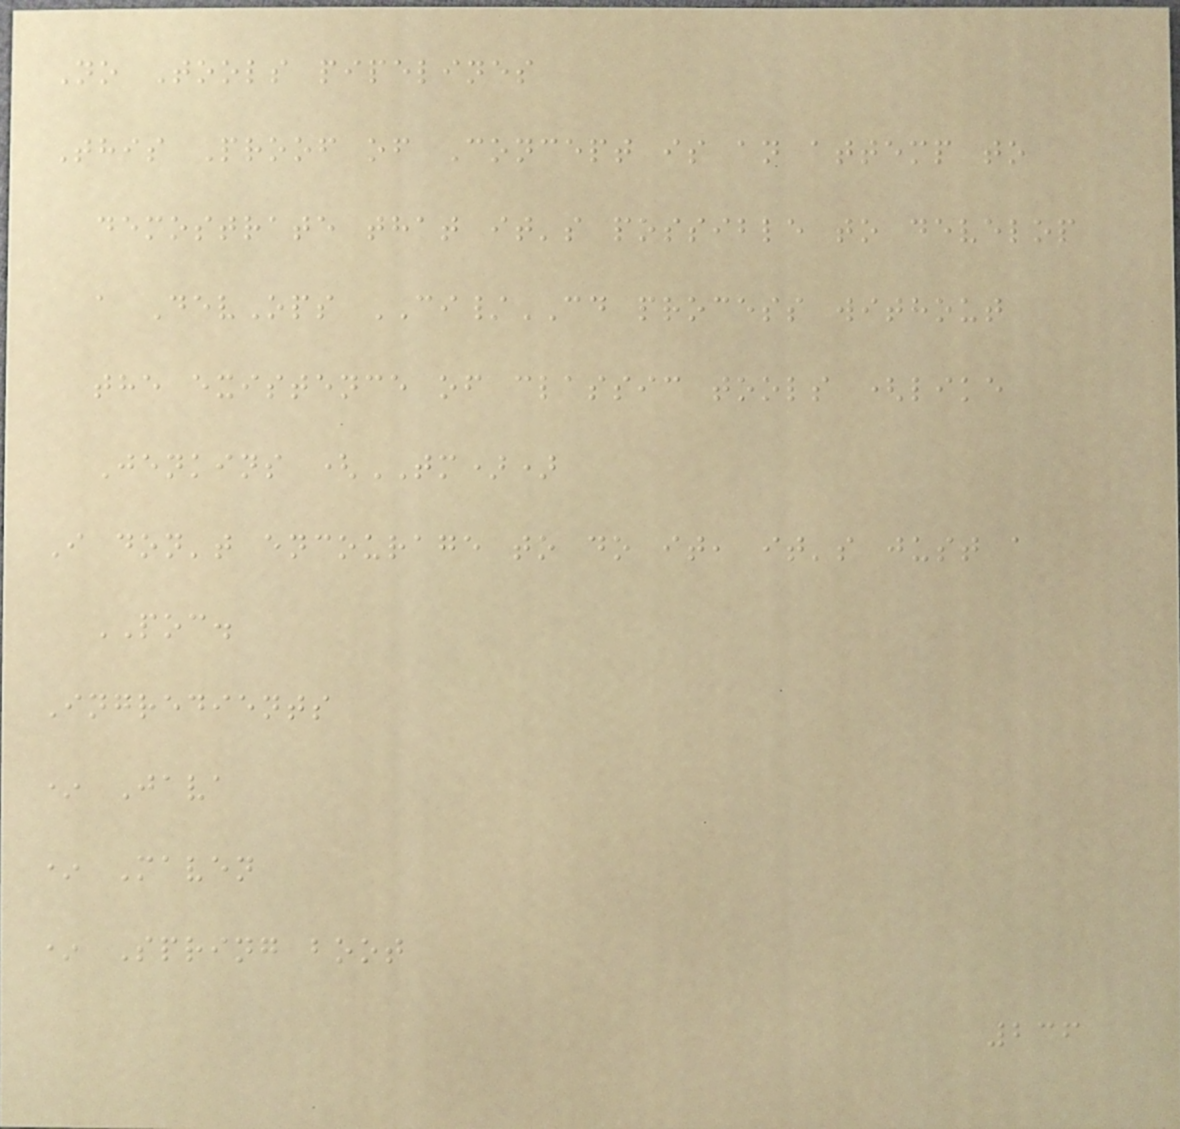No Tools pipelines
This Proof of Concept is an attemp to
demostrate that it's possible to develop
a DevOps CI/CD process without
the existence of classic tools (like
Jenkins (TM))
I don't encourage to do it, it's just a
POC.
Ingredients
* Java
* Maven
* Spring boot
236
